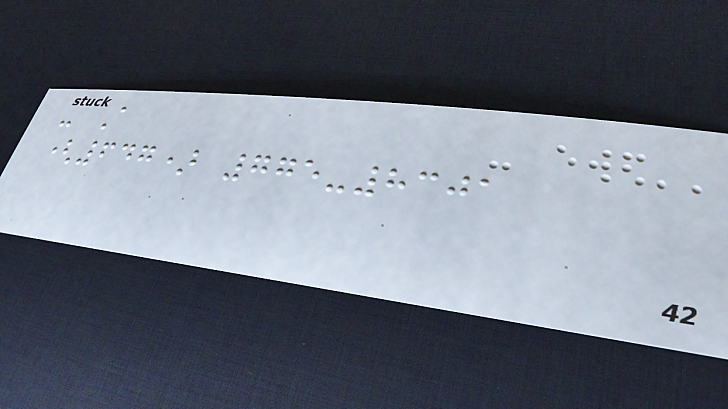- A
(647) 775-8301
